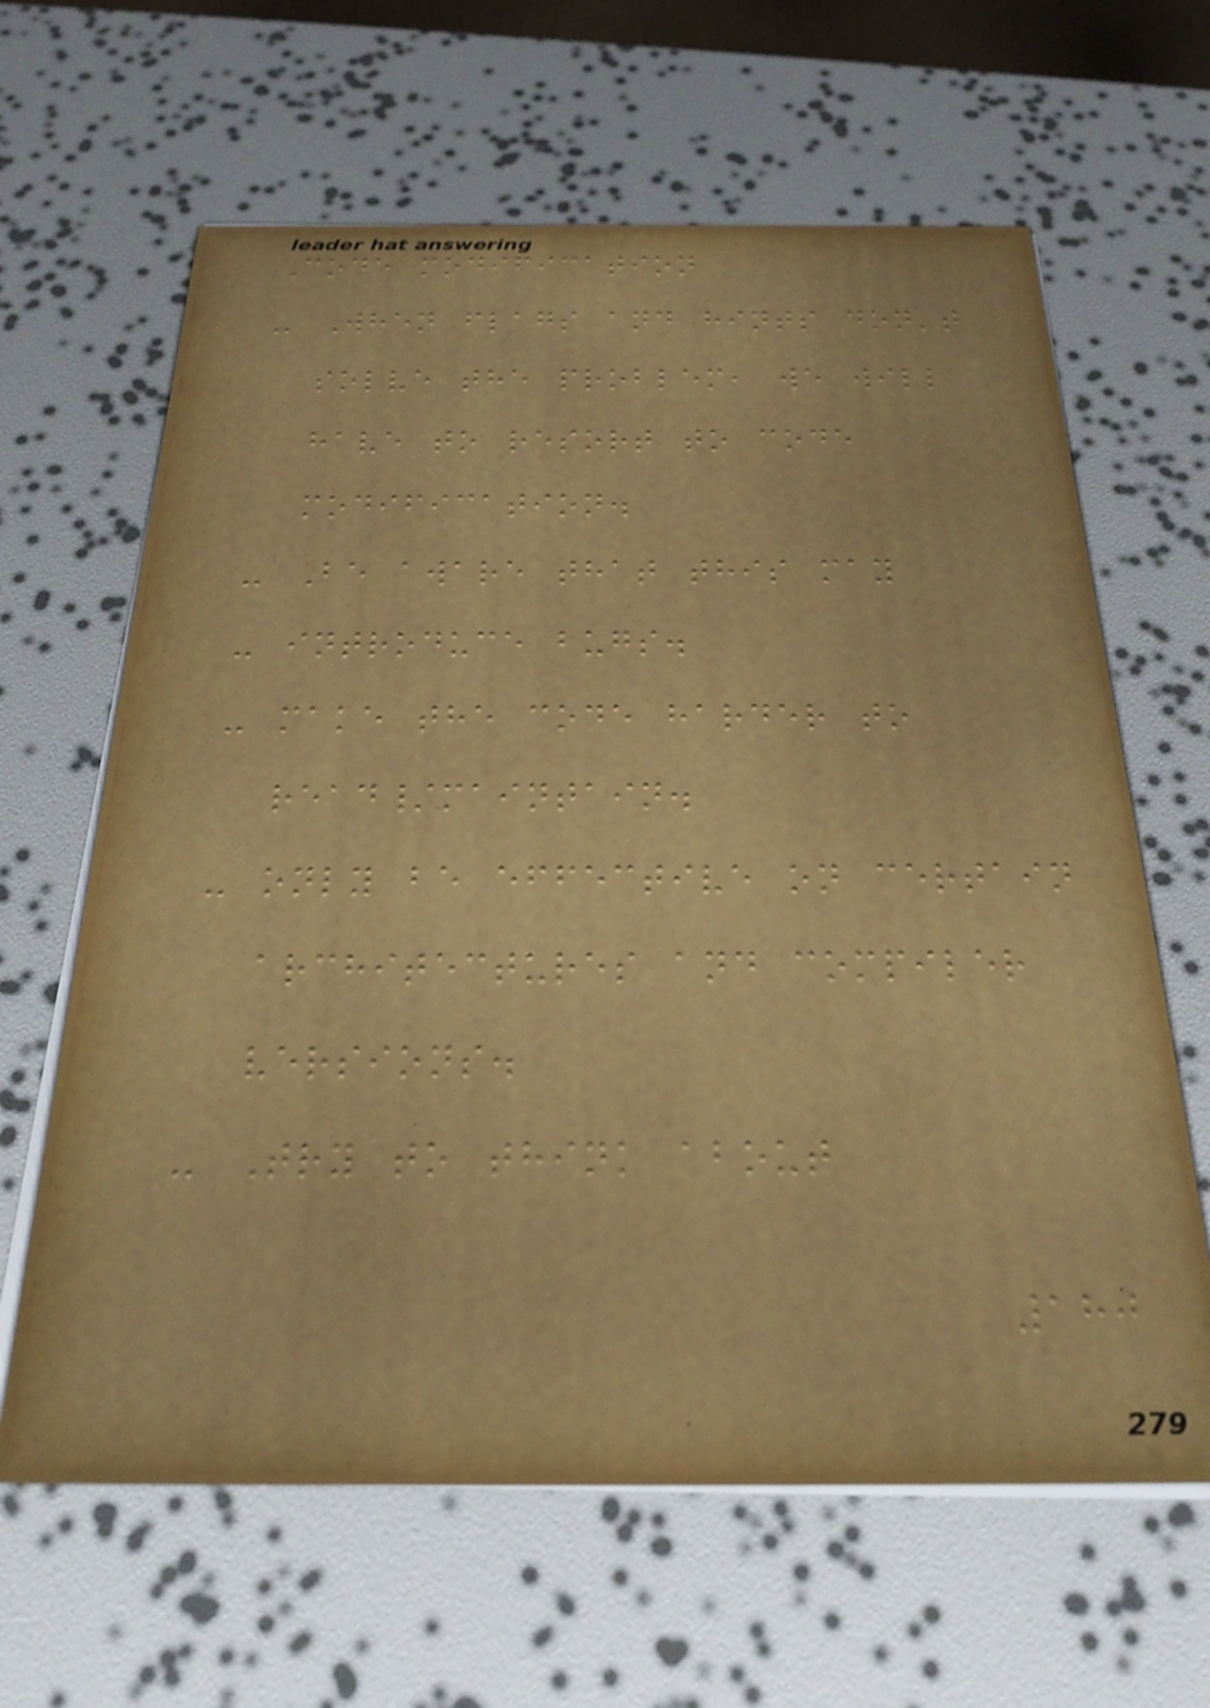Code modification
- When flags and hints don't
solve the problem, we will
have to resort to code
modification.
- Be aware that this may
- introduce bugs.
- make the code harder to
read/maintain.
- only be effective on certain
architectures and compiler
versions.
- Try to think about
180
